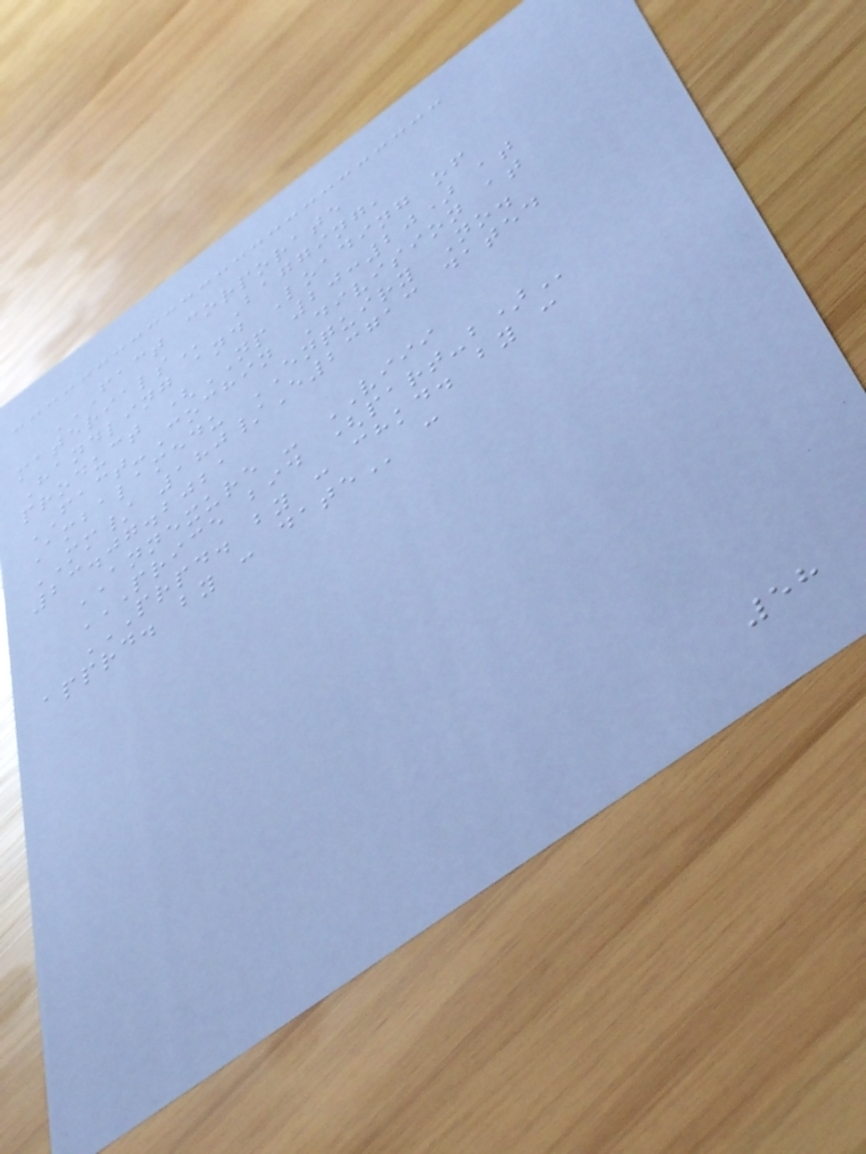FACT CORPORATE
MATERIALS Bagging,
Handling and Loading of
product (NP 20:20) at
FACT-Cochin Division at
Ambalamedu ENQUIRY No.
MM/ 180/E23713 dated
23.07.2021
ANNEXURE - VIII
PRICE BID (PART-B)
PRPD. BY : CHKD. BY :
APPRD. BY : DATE :
58
